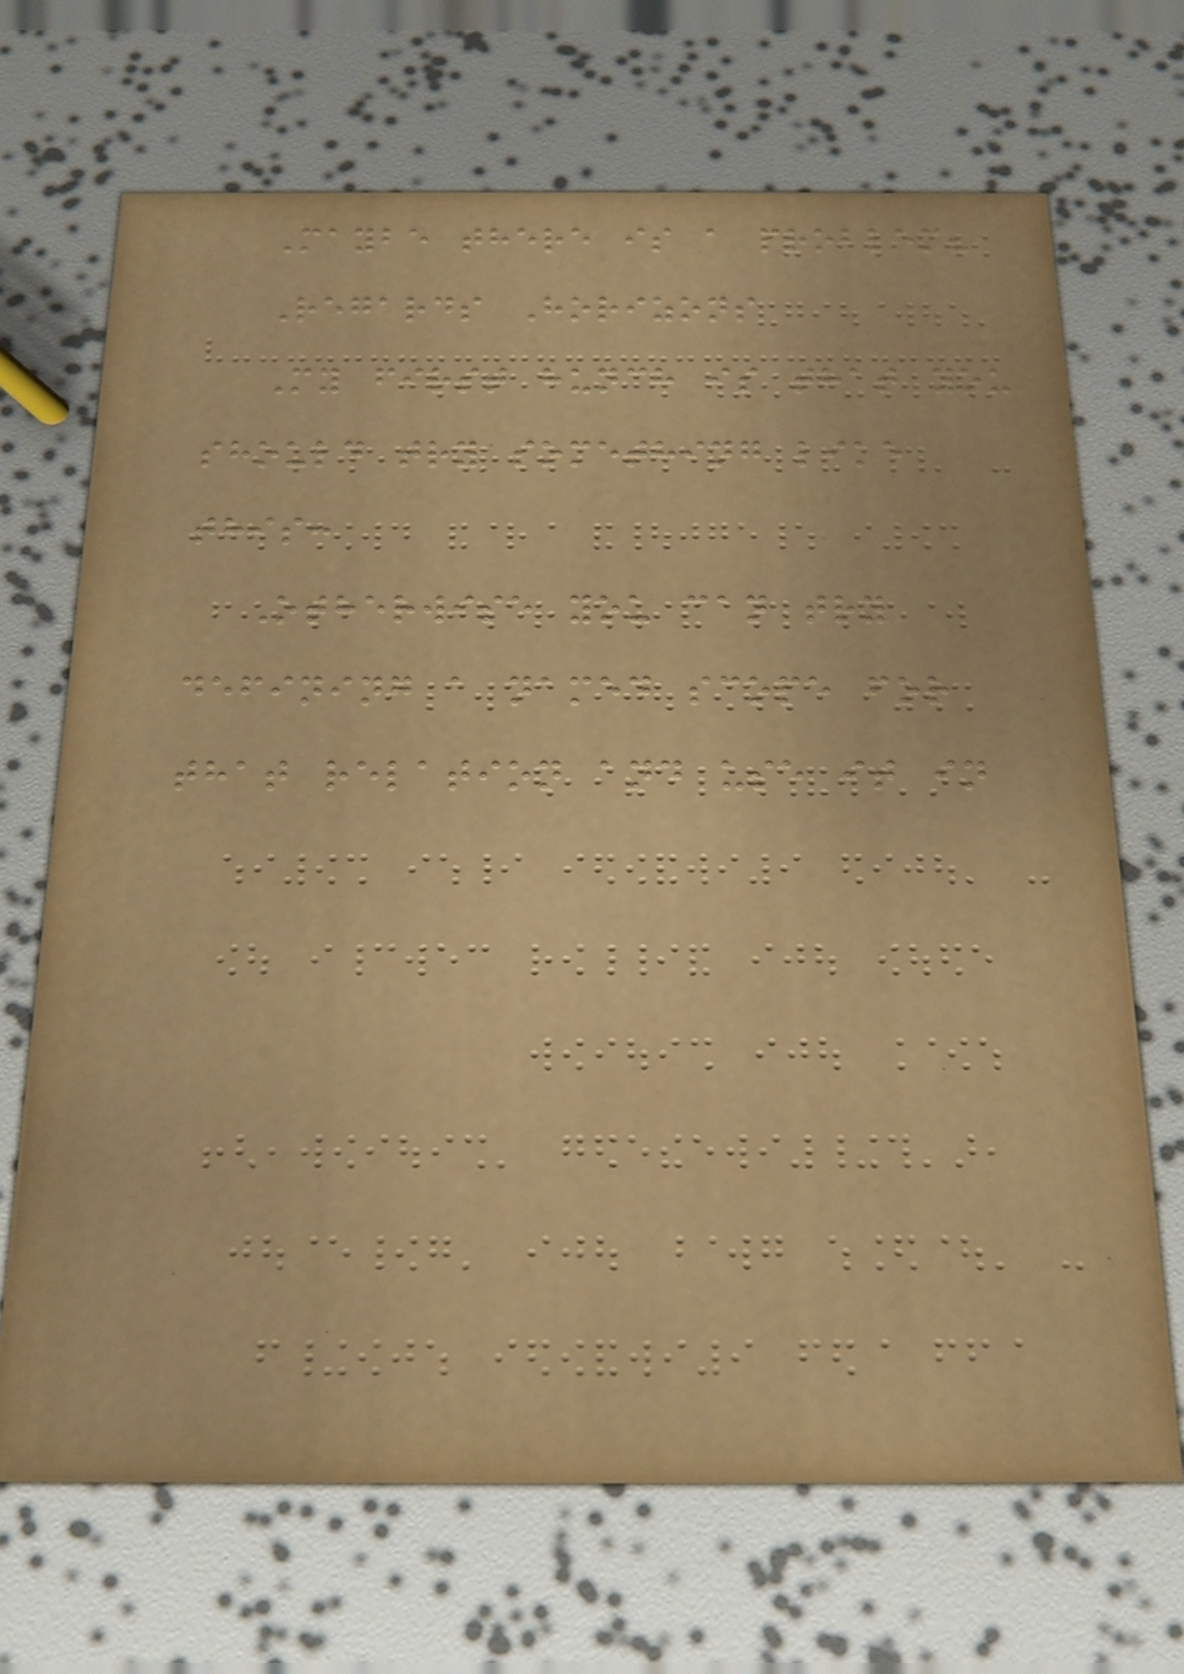Maybe there is a problem?
Regards Horizons
My first hunch is that you
should try something like
this:
Otherwise you can try
defining a named scope for
that relation and use it in
